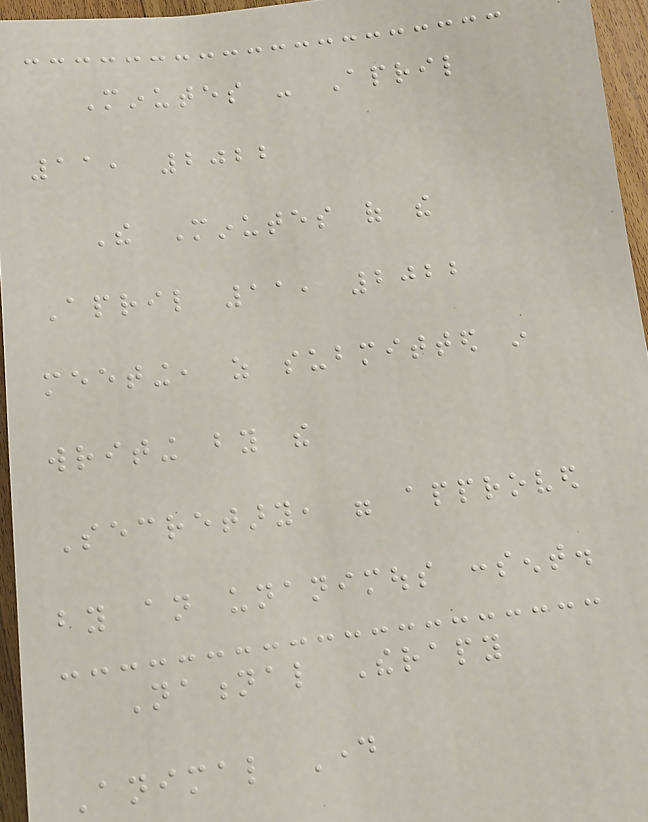Minutes - April
11, 2022
The Minutes of the
April 11, 2022
meeting, as submitted in
writing by the
Secretary, were approved
by an unanimous consent.
National Therapy
Animal Day
